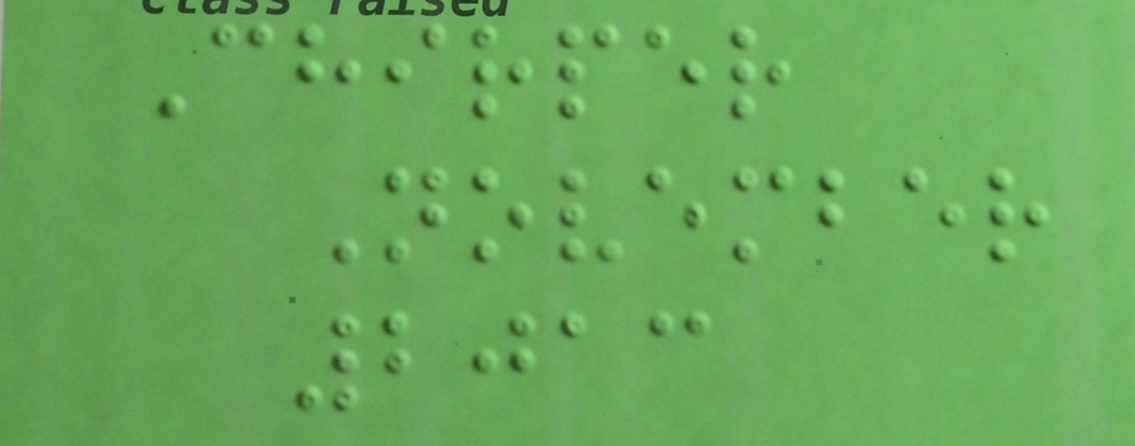Chirper
November
2013
